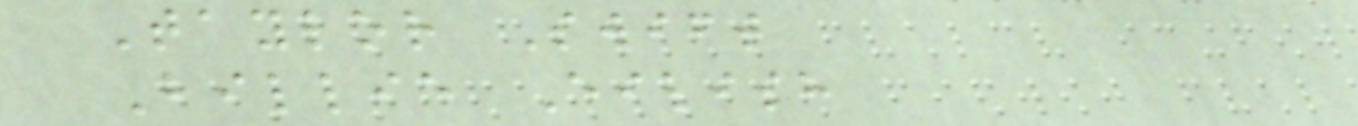Taylor Swift
Billie Eilish
